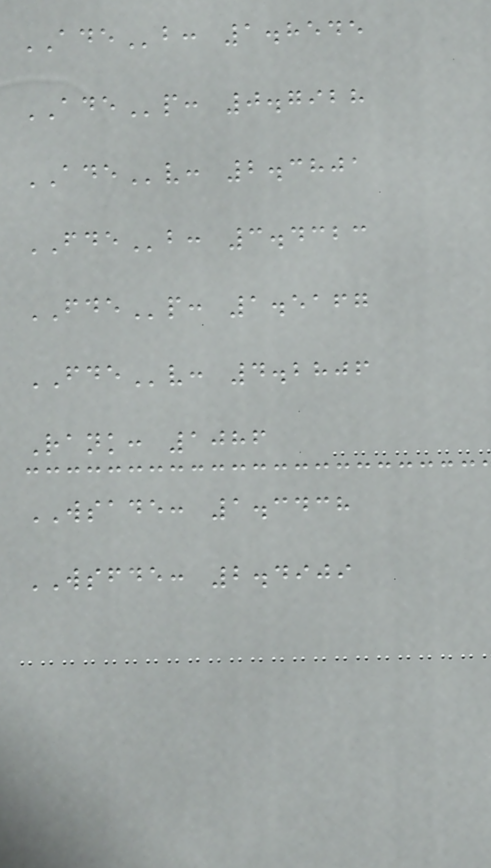ADEb: 1.8545
ADEp: 0.7928
ADEv: 2.3801
FDEb: 3.4323
FDEp: 1.5167
FDEv: 4.2806
Rank: 1086
WSADE: 1.3438
WSFDE: 2.4909
